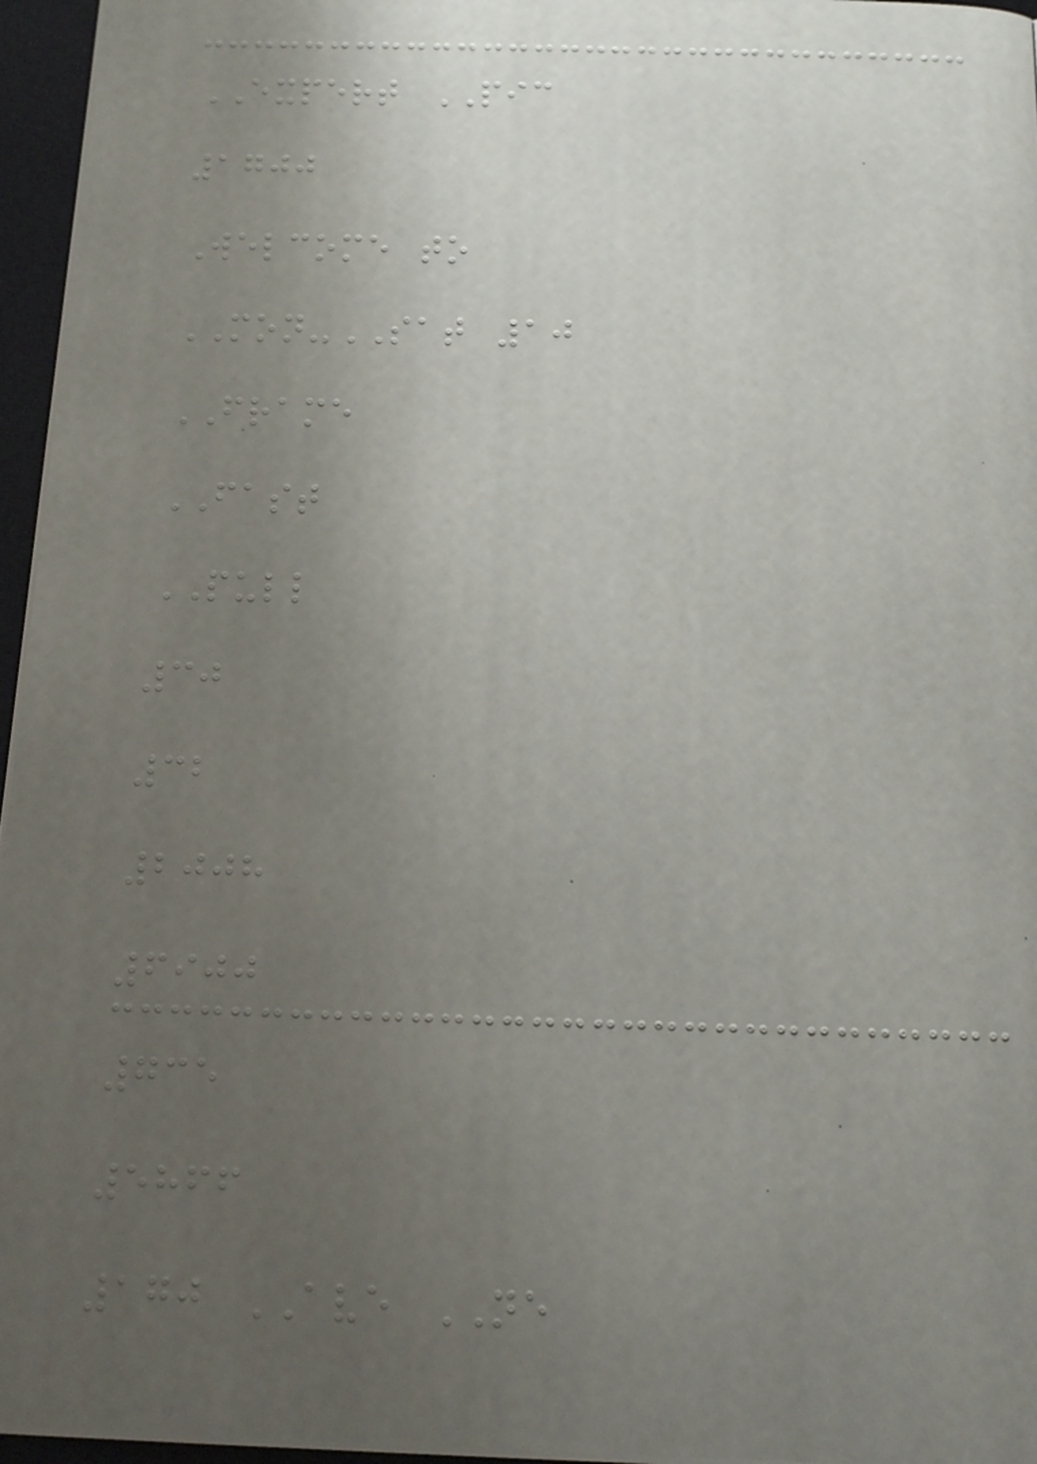EXPERT PIC
1700
Welcome to
MON-SAT 10
FRAME
FAST
PULL
30
32
2008
6900
735
5866
170 AVE NE
